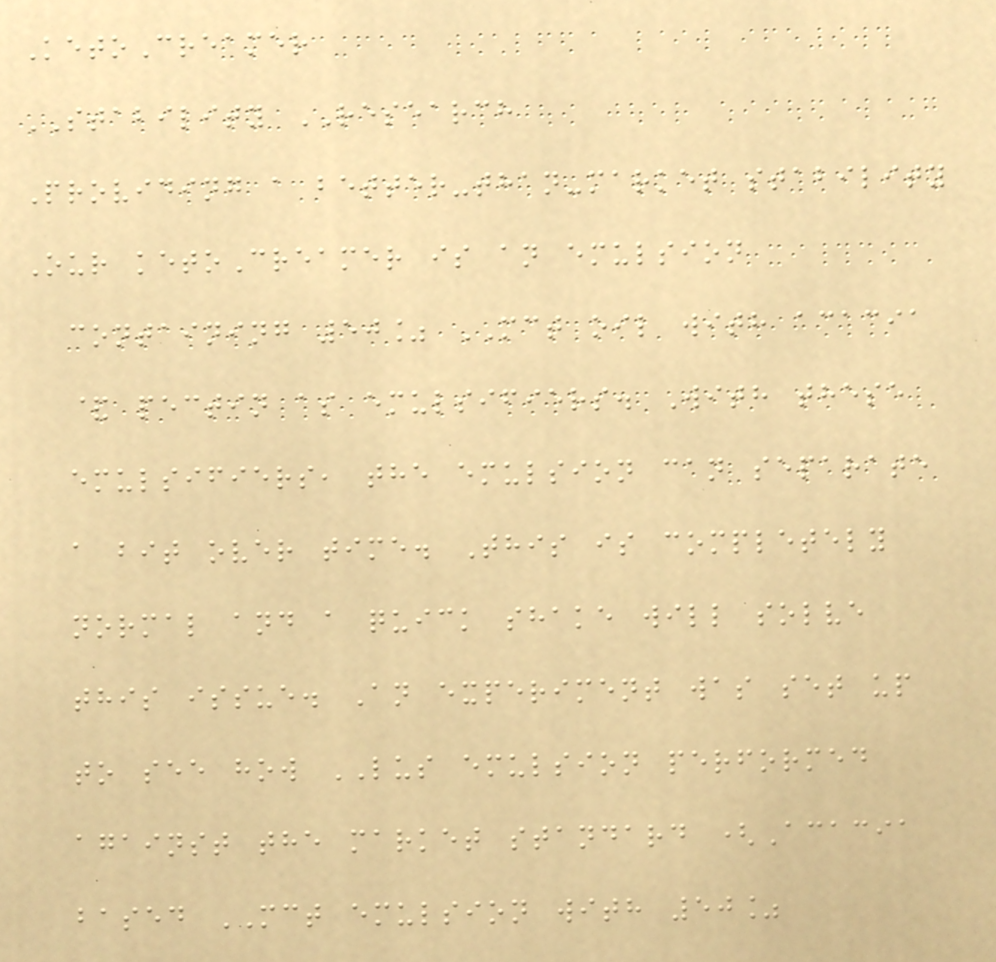KetoCreamer
STABILITY RESEARCH
Providing a better-than-market stability
Our ketoCreamer is an emulsion
containing 50% MCT oil with acacia
& pectin as emulsifiers. With these
emulsifiers, the emulsion can separate
a bit over time. This is completely
normal and a quick shake will solve
this issue. An experiment was set up
to see how LUS emulsion performed
against the market standard (Acacia
based MCT emulsion with 50%
